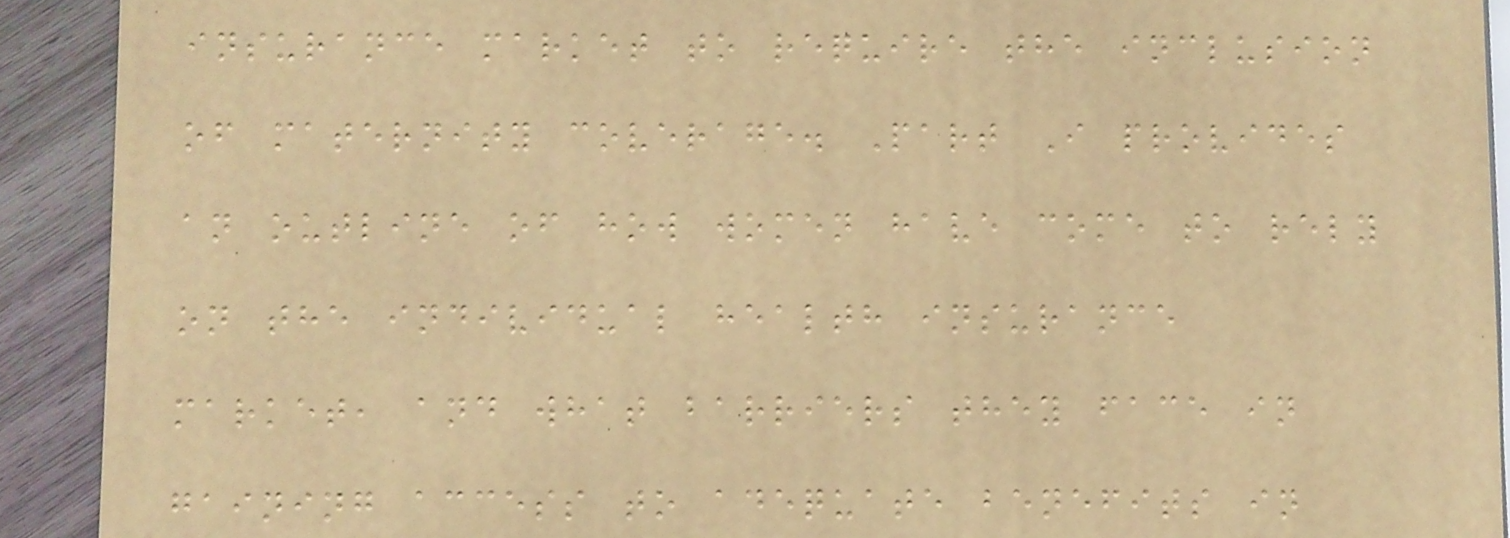insurance market to require the inclusion
of maternity coverage. Part I provides
an outline of how women have come to rely
on the individual health insurance
market, and what barriers they face in
gaining access to adequate benefits in
